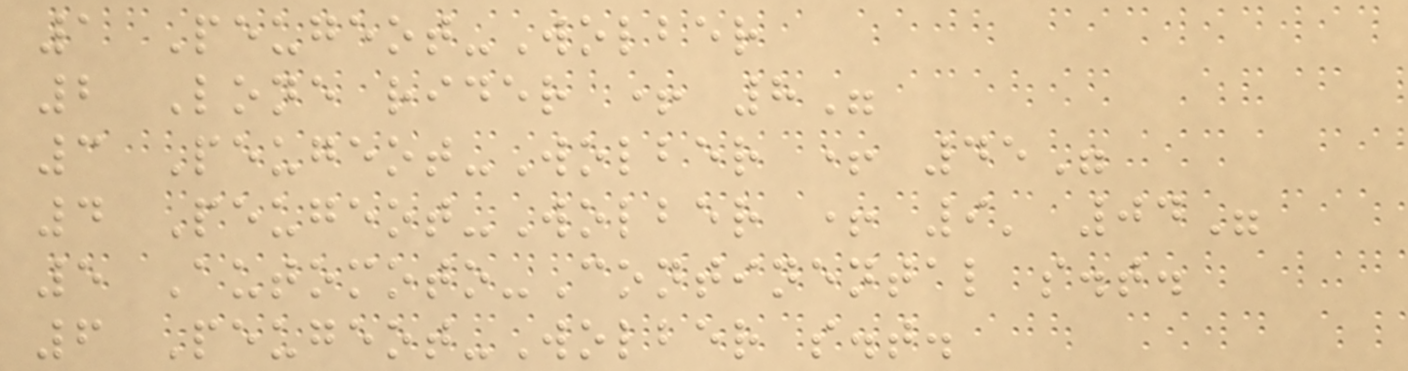1 Peugeot-Wolber
2 Lone rider + 8"
3 Peugeot-Wolber + 45"
4 Peugeot-Wolber + 9' 04"
5 Automoto-Continental s.t.
6 Peugeot-Wolber s.t.
